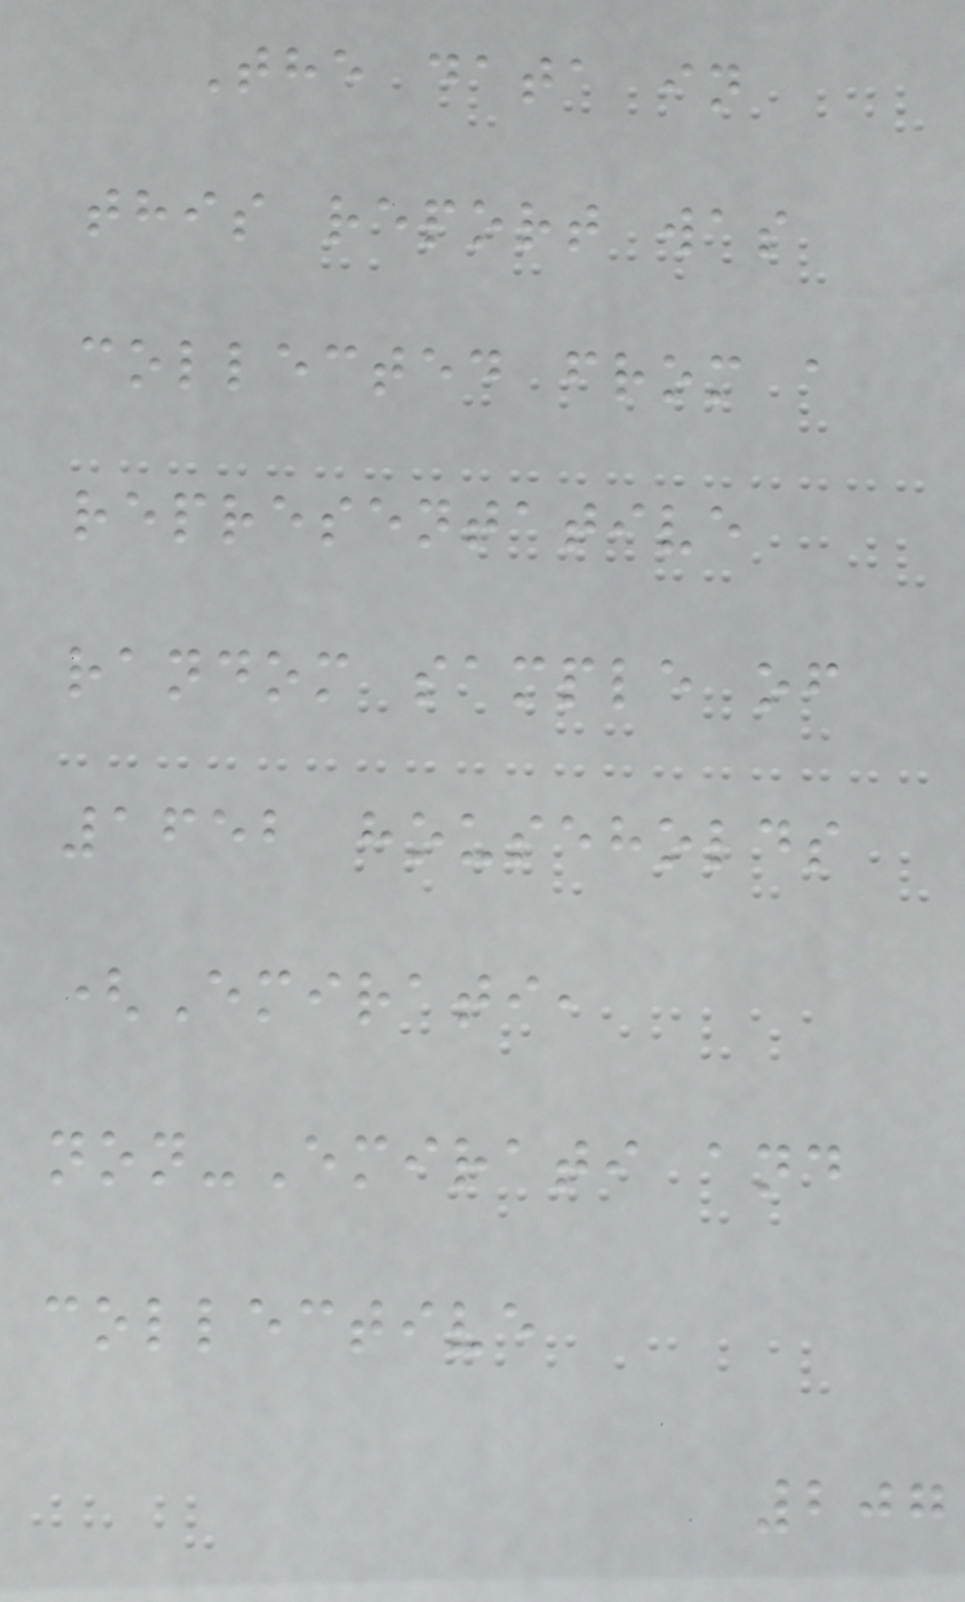The data in
this report was
collected from a
representative
random sample of
1652 households
(Emirati,
non-Emirati and
collective
207
